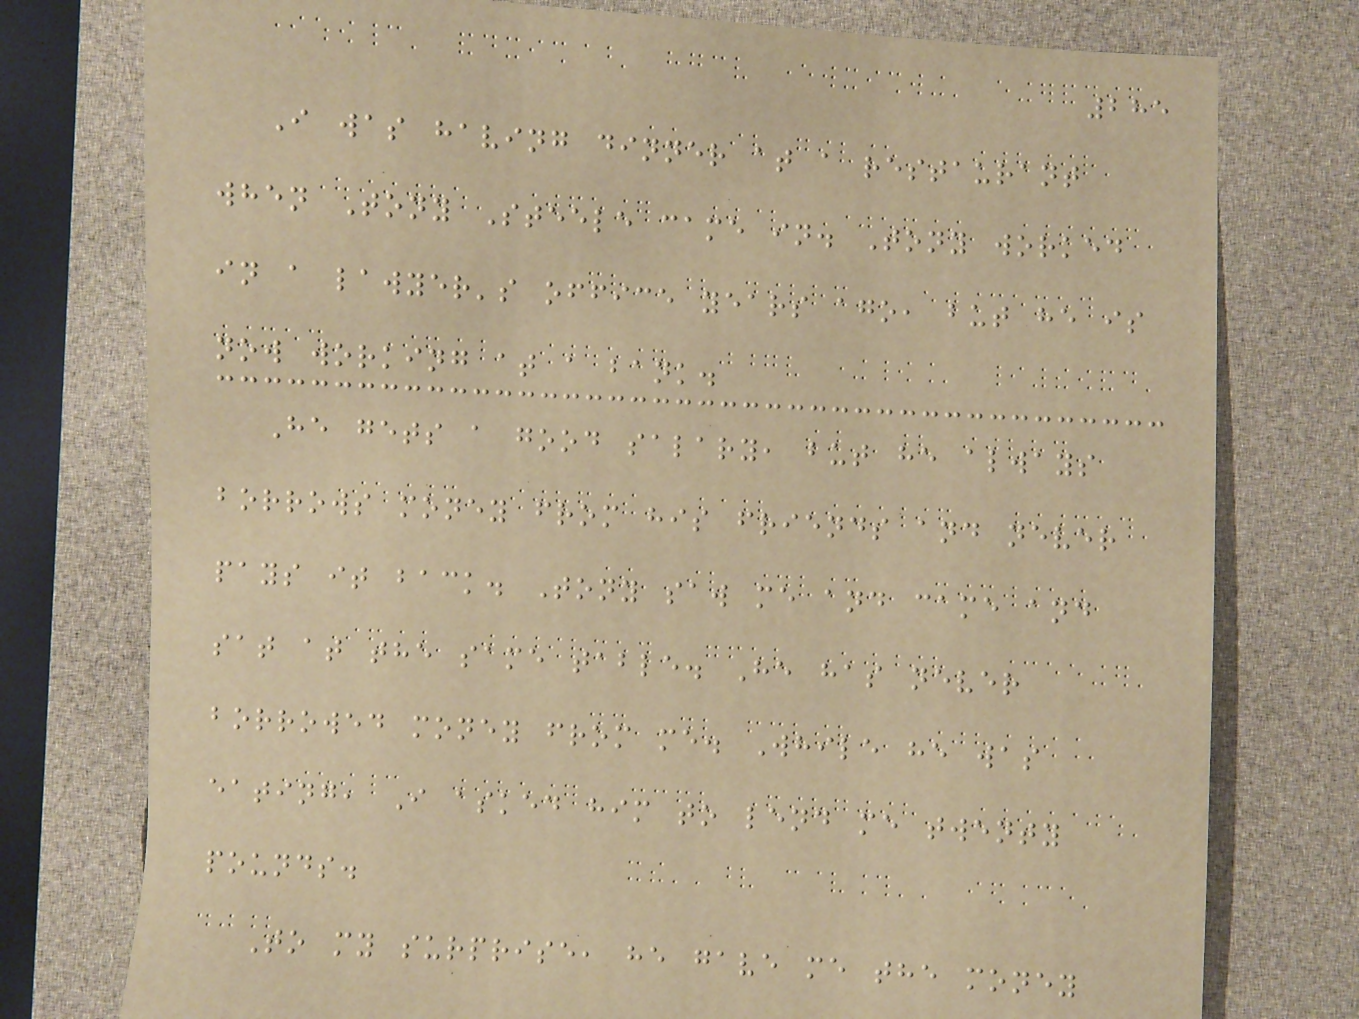285
I was having dinner at a restaurant
when Tony Steele came in. Tony worked
in a lawyer's office years ago, but he is
now working at a bank.
He gets a good salary, but he always
borrows money from his friends and never
pays it back. Tony saw me and came and
sat at the same table. He has never
borrowed money from me. While he was
eating, I asked him to lend me twenty
pounds.
To my surprise, he gave me the money
